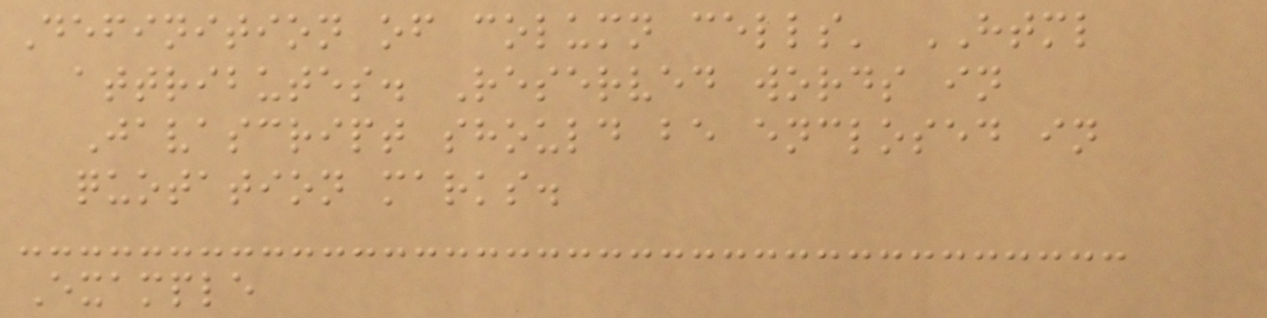Definition of column cells' HTML
attributes. Reserved words in
Javascript should be enclosed in
quotation marks.
Example
